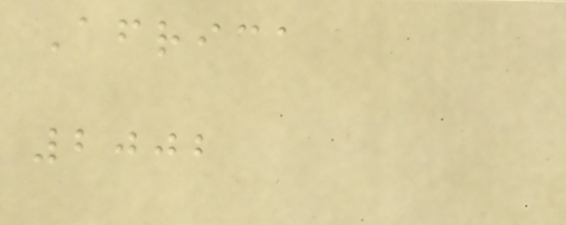Africa
2002
